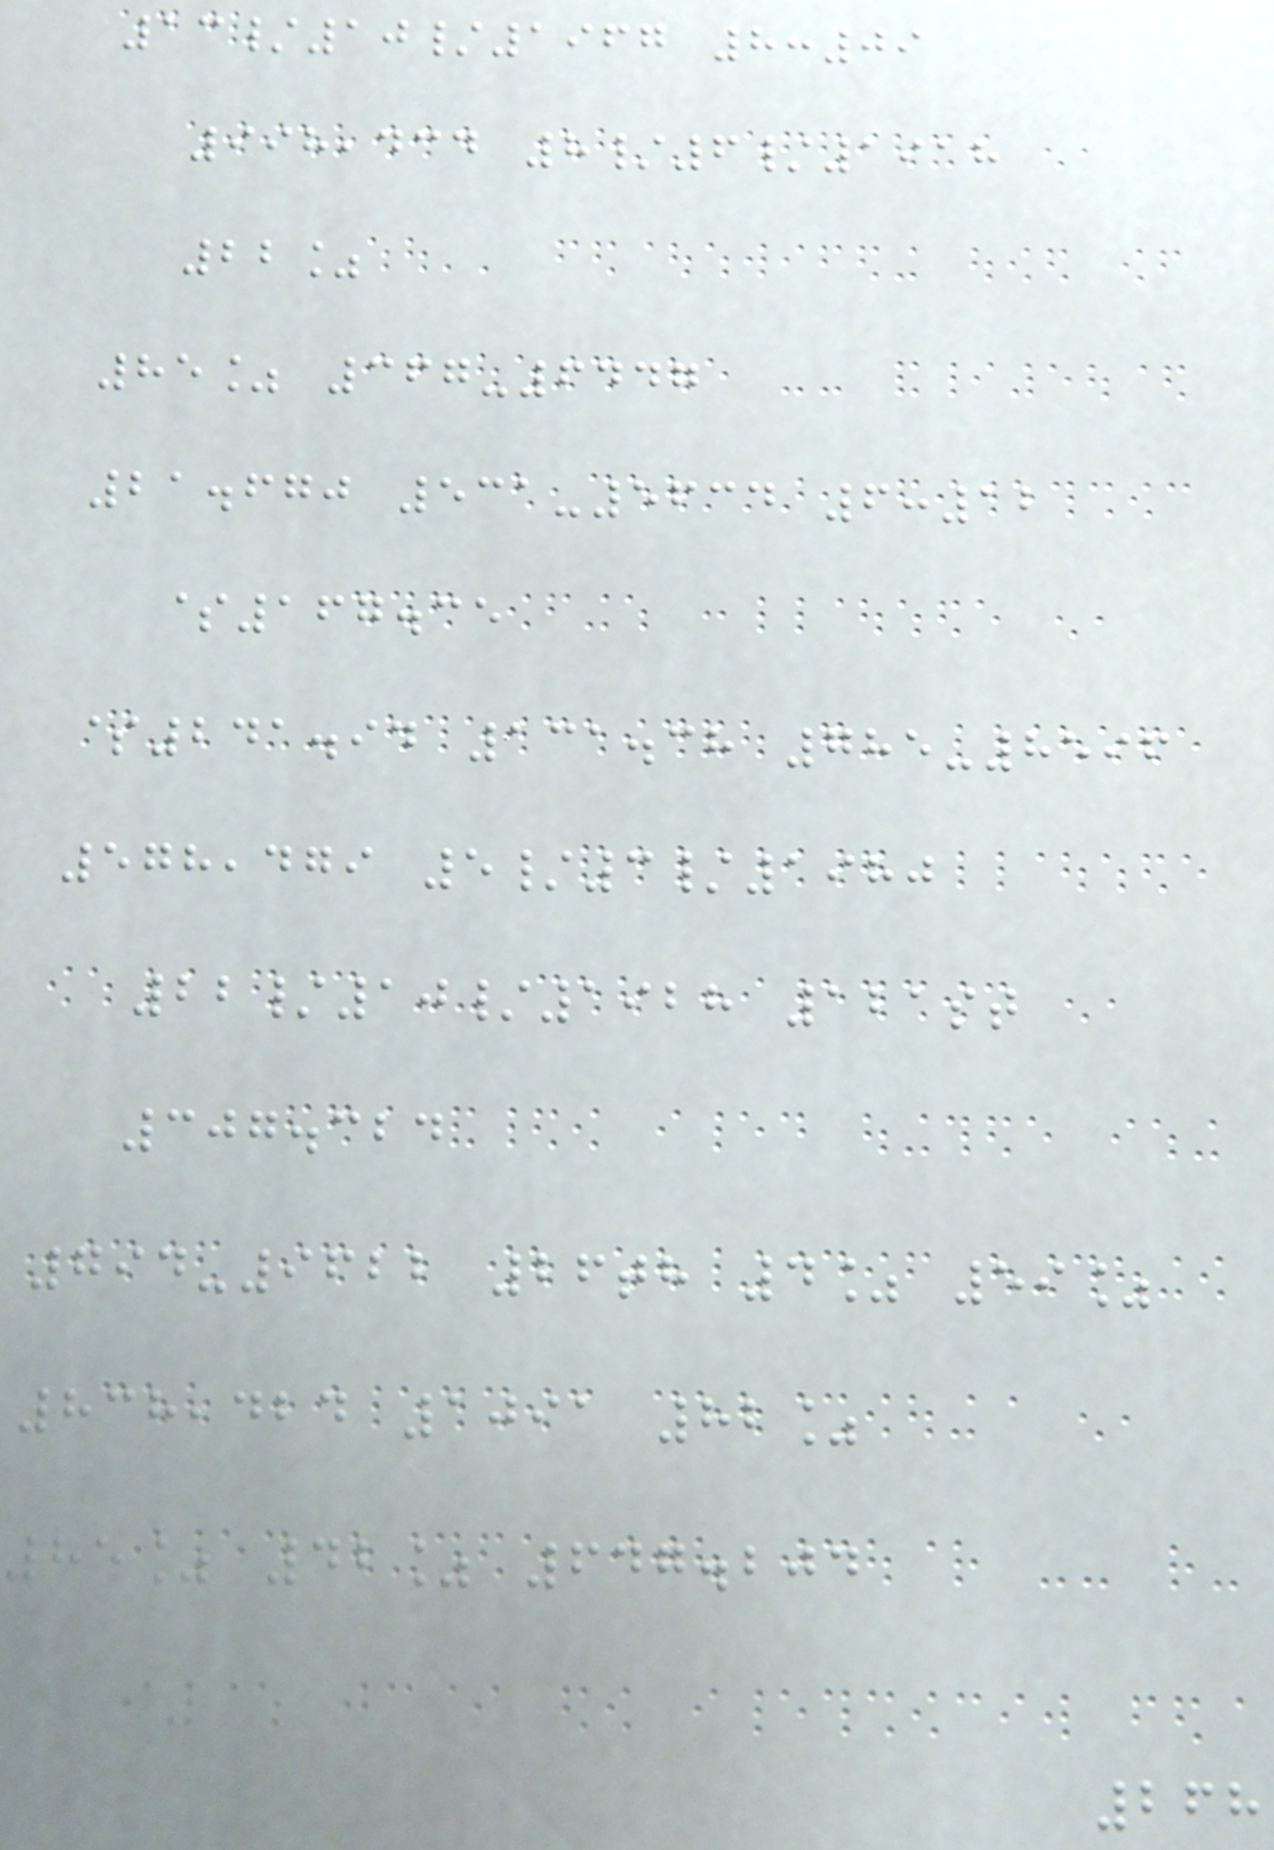13/10/1967 8:09
998,434 8/6/1918
22%
85% 367-6447
21.670 531-5634 6:12
$167.35
$241.94 131.38 785-8596
578,479 5/3/1980
22/10/1928 121st
307.324
794-9622 26th 4% 59%
838,424 1091 82%
85% 42% 647.204
268
